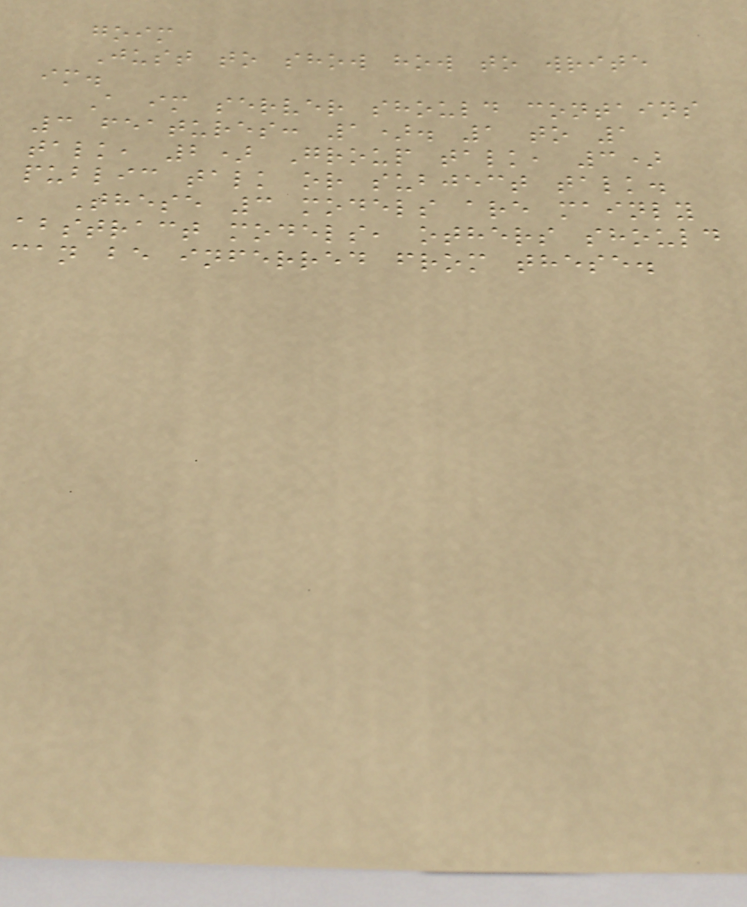goim
Just to show how to write
im.
A im server should contains
3 features: 1). 1 to 1
talk, 2) Group talk, 3)
public talk or subject talk.
These 3 models are mainly
abstract models, others should
can be inferred from these.
